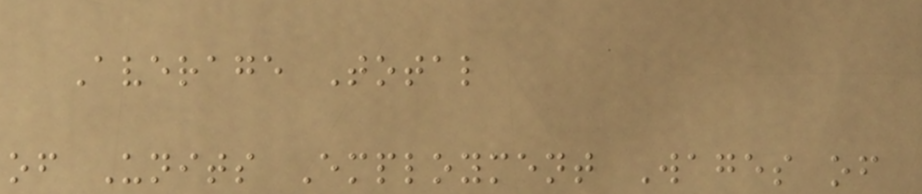Average Total
of Units Employment Wages of
